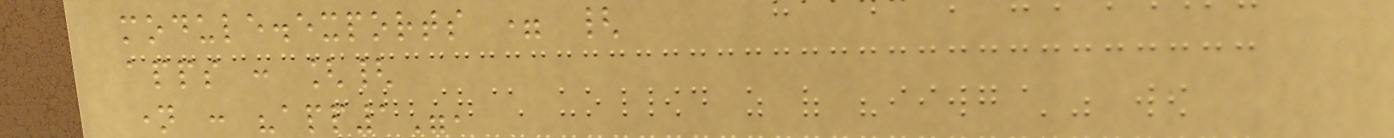module.exports = {
apps : [{
name : "app1",
